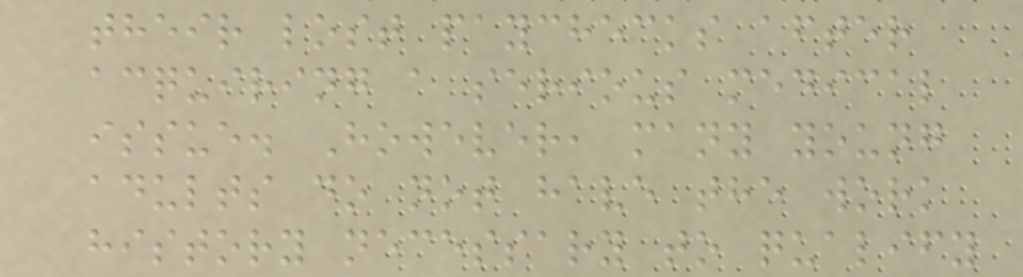their lost paychecks after
acquiring a serious medical
issue. However, many young
adults do not have the work
history necessary to qualify
